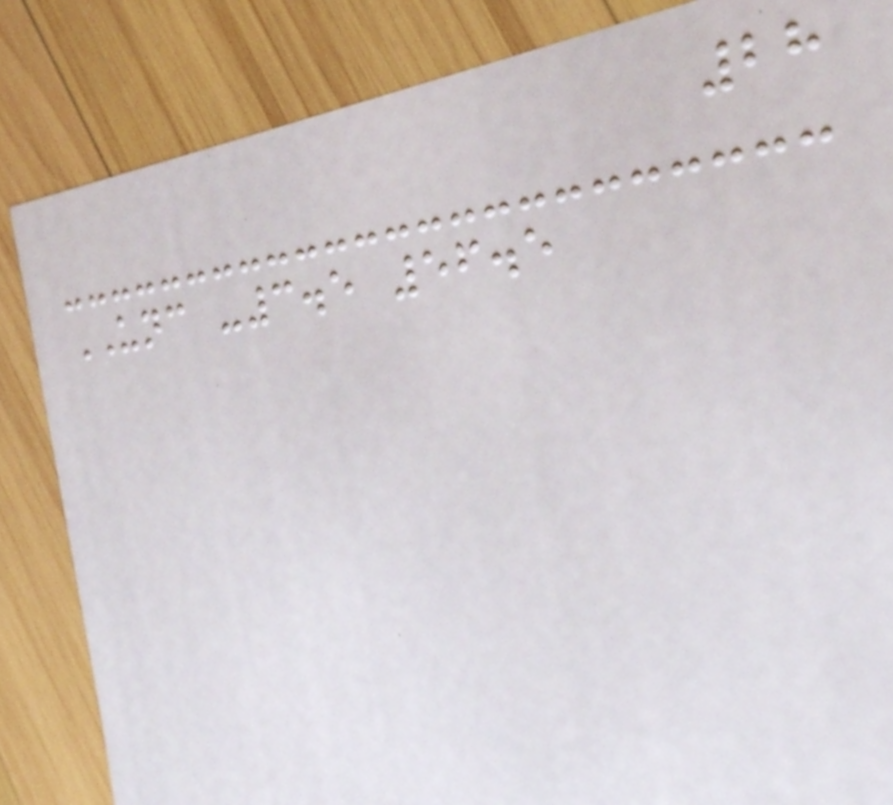28
UNC -3.5 56.5
